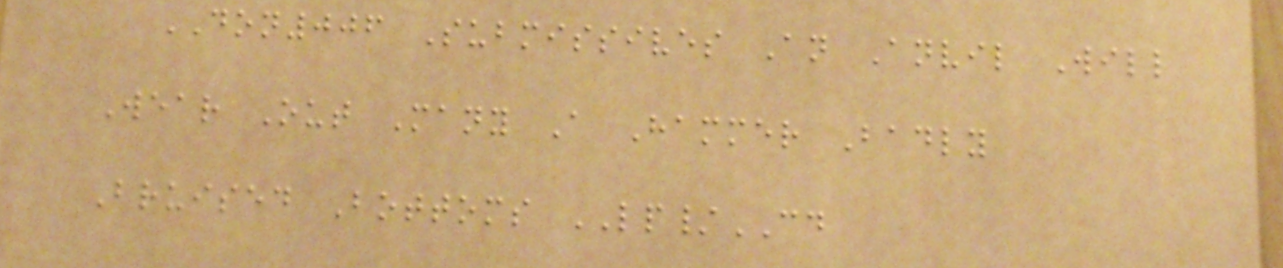DON006 Submissives An Anvil Will
Wear Out Many A Hammer Badly
Bruised Bottoms LP/CD
